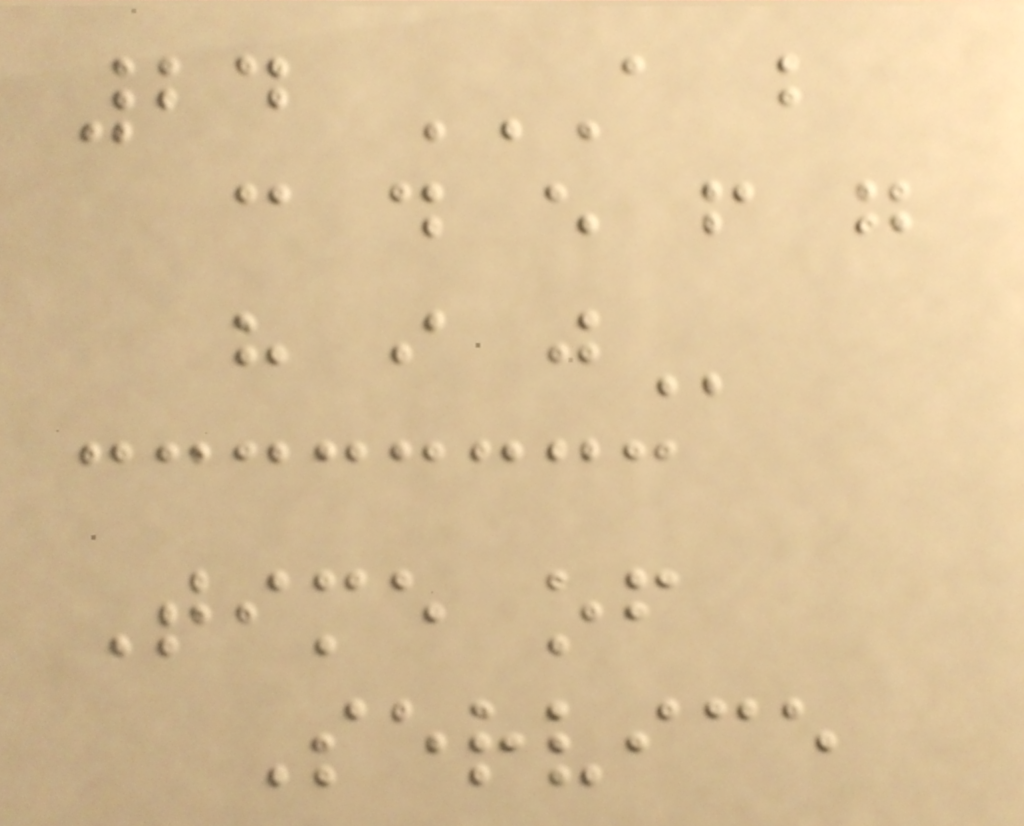24 A B
C D E F G
H I J
Time of
Service
